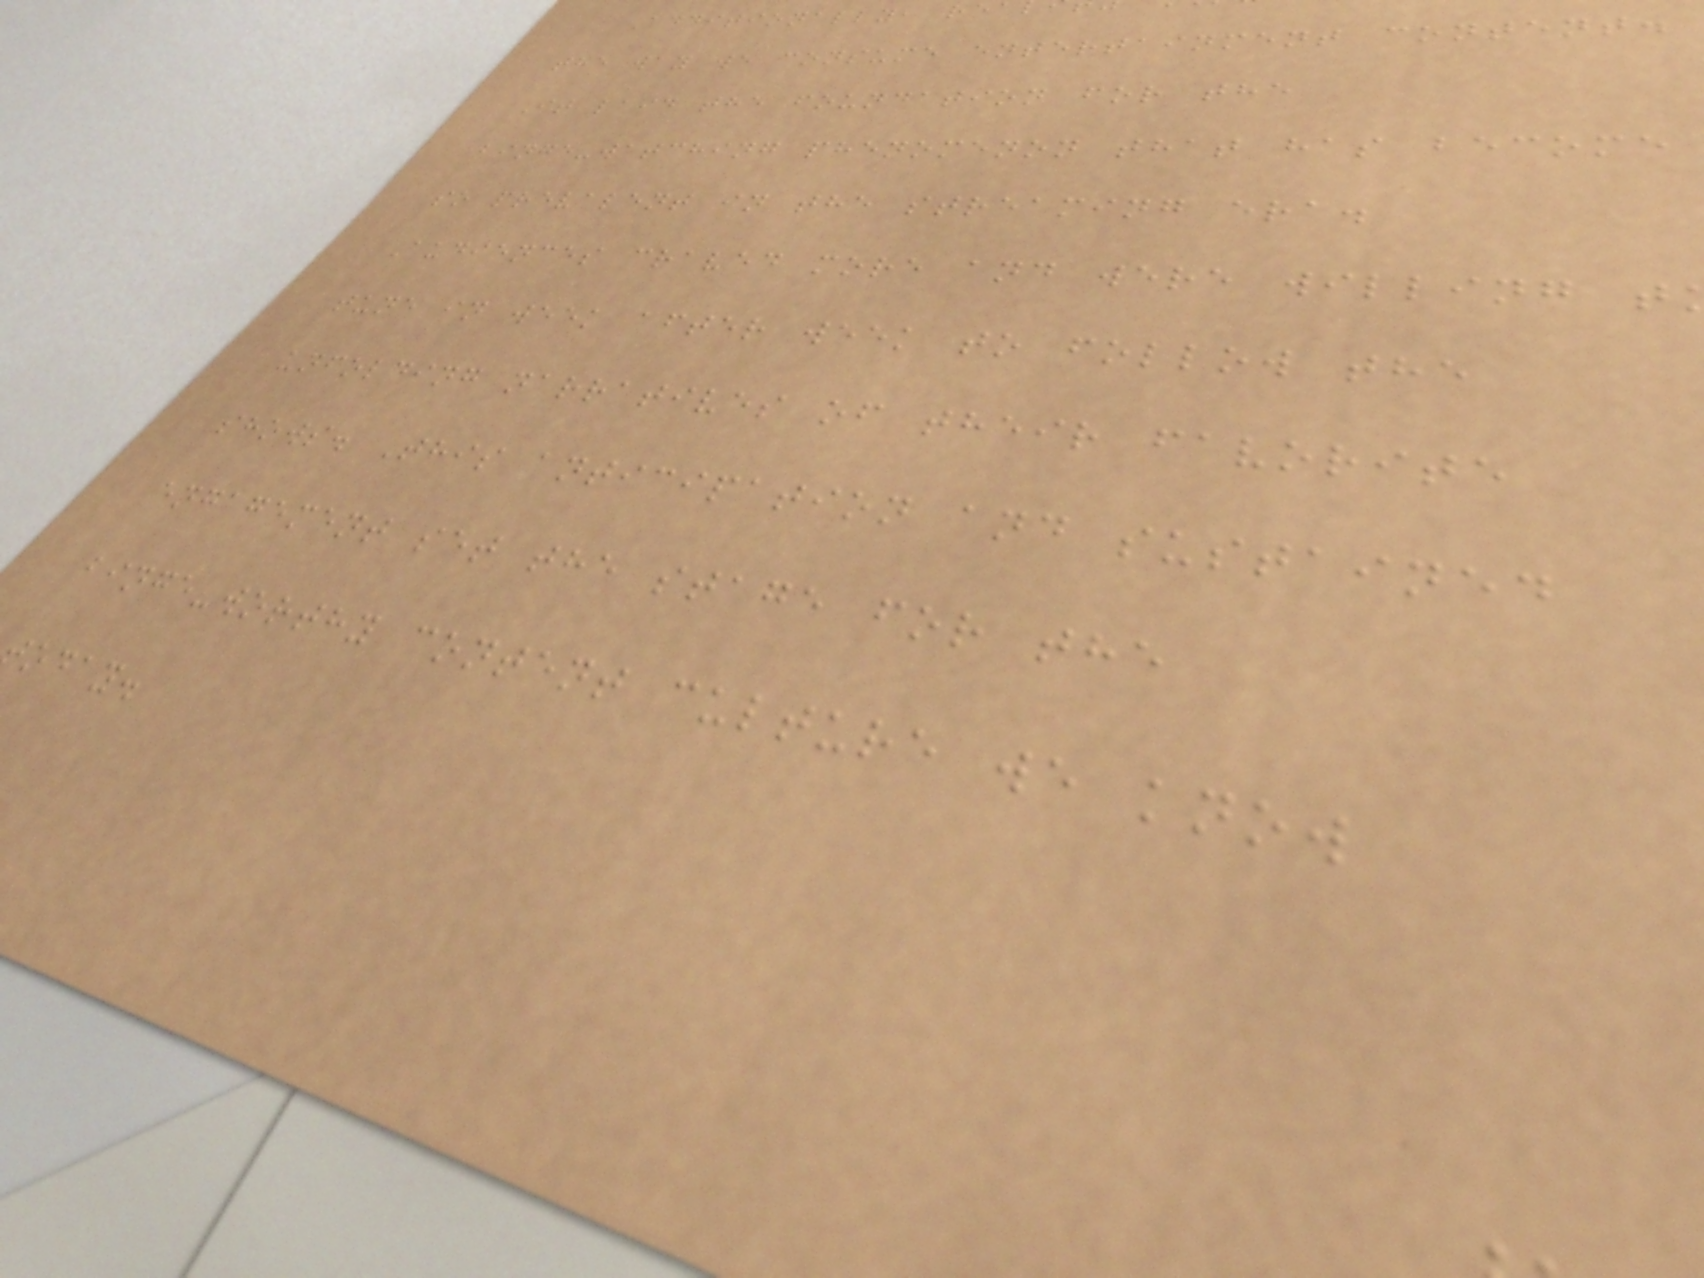Additionally, re
the way we consume entertainment content.
It laid the foundation for the
binge-watching phenomenon that has become
so prevalent in the streaming era.
Audiences craved more and were willing t
tune in week after week to follow the
unfolding narratives of their favorite
shows. This anticipation and sustained
engagement set the stage for the
binge-worthy content culture we know
oday.
